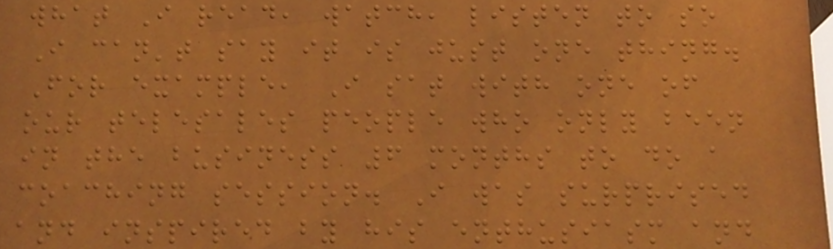what I read, watch, listen to so
I can't say it is just one thing.
For example, I sat with one of
our telesales people who only been
in the business 6 months to do a
coaching session. I was surprised
and inspired by his enthusiasm and
